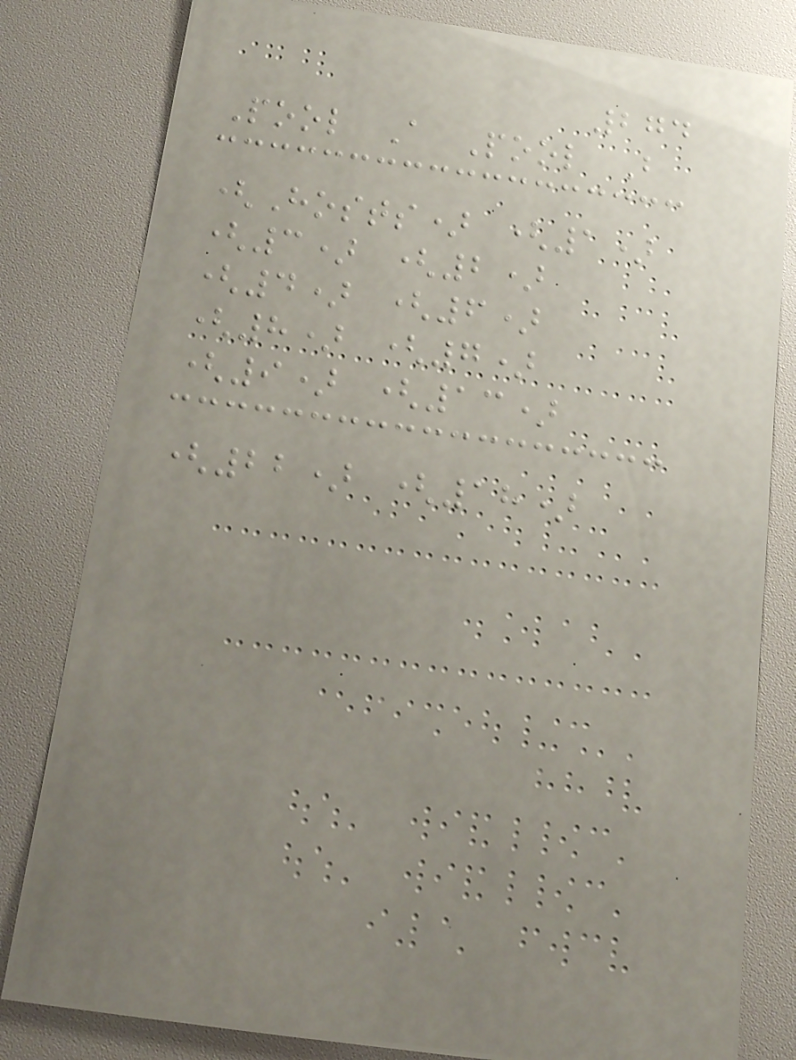274
Pool A Pool B
(Hosts) (1)
(3) (2)
(4) (6)
(8) (7)
(9) (13)
(22) (18)
